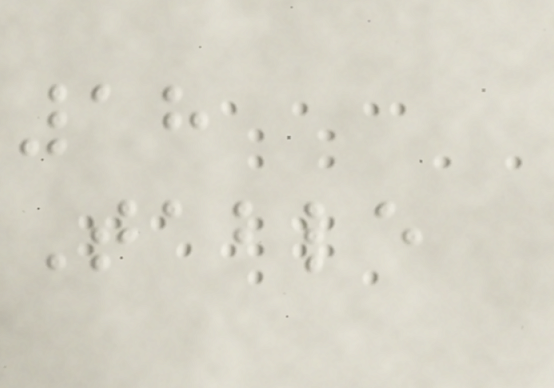18
Table
